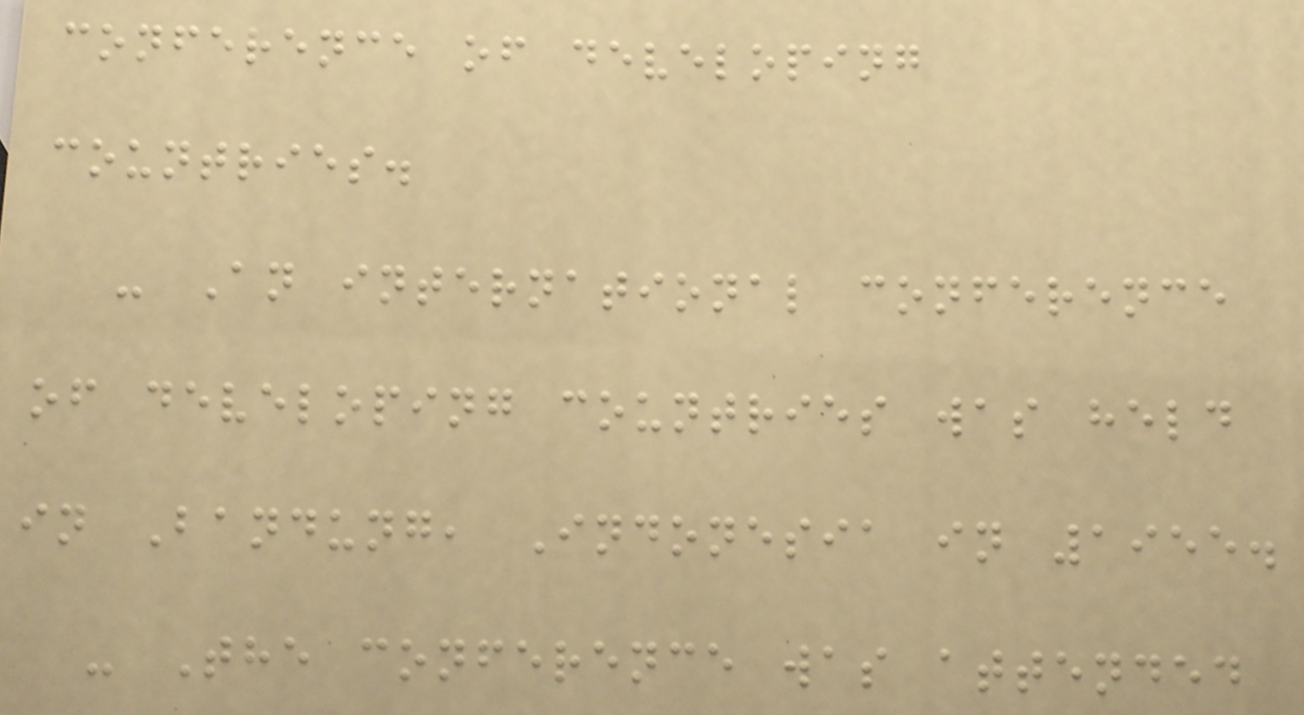conference of developing
countries.
- An international conference
of developing countries was held
in Bandung, Indonesia in 1955.
- The conference was attended
